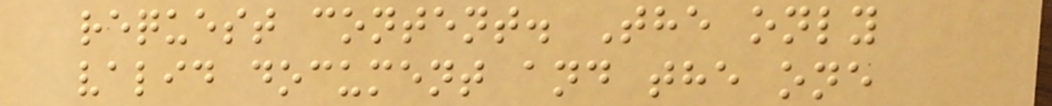request content. The only
valid document and the one
